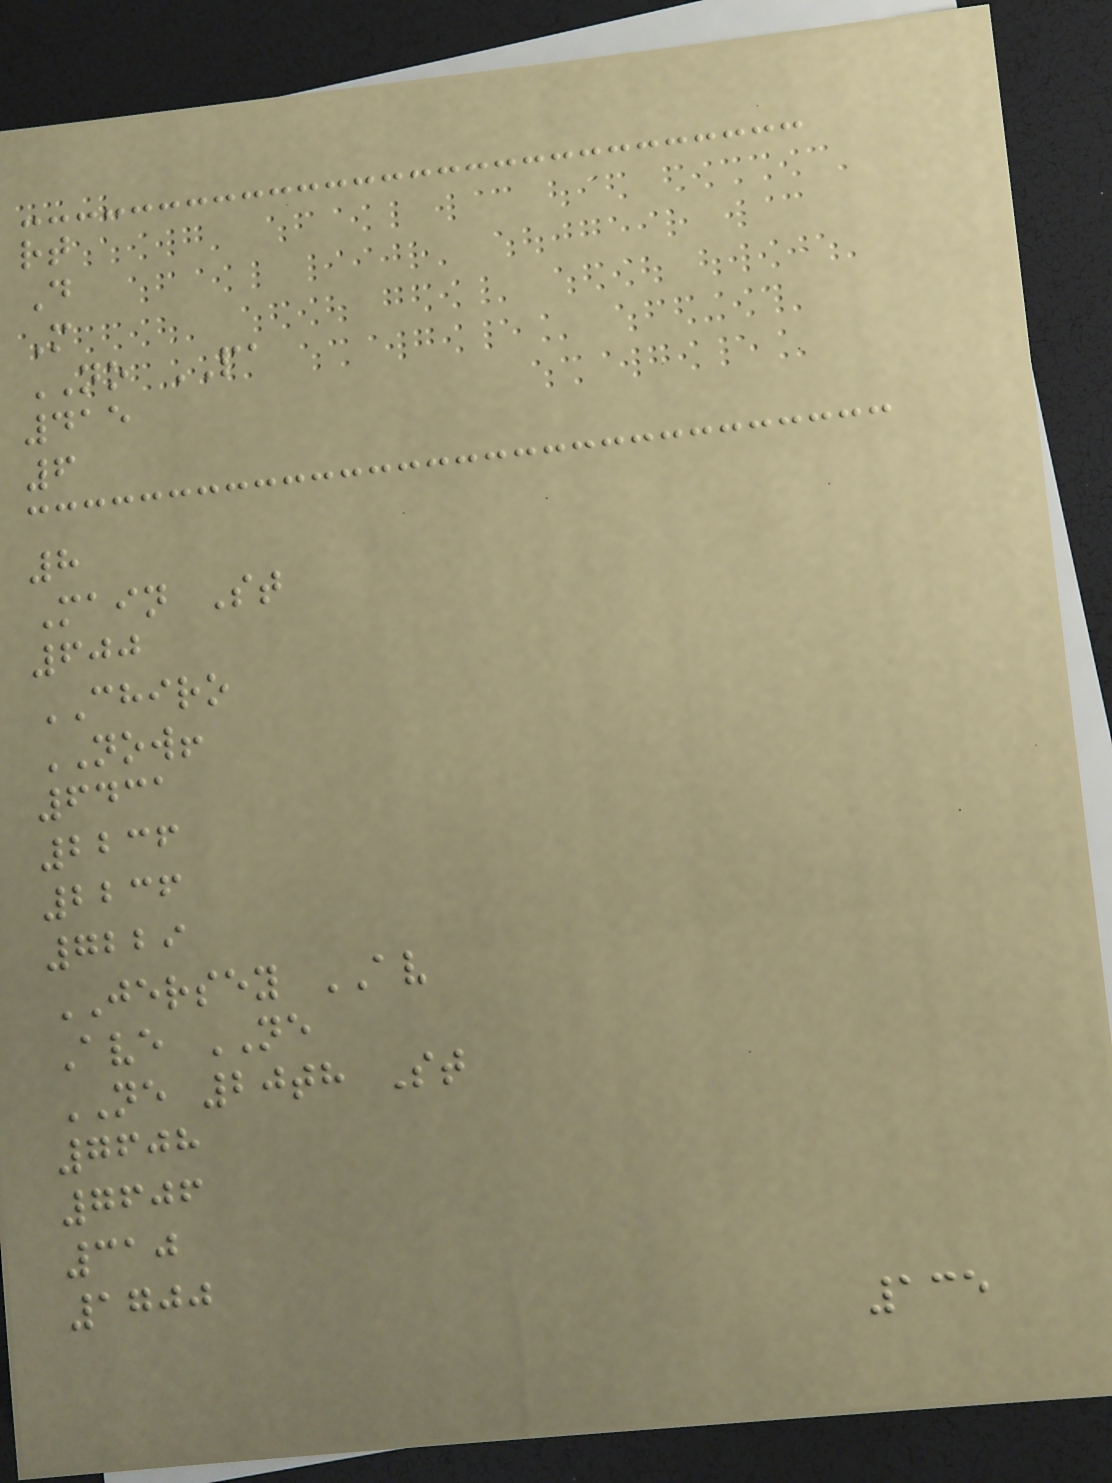rt
D
M
NO PA
415
6
8
Main St
600
CHIRO
NOW!
6431
2236
2236
7229
JERSEY AV
Ave NE
NE 20th St
7608
7606
310
1700
135
